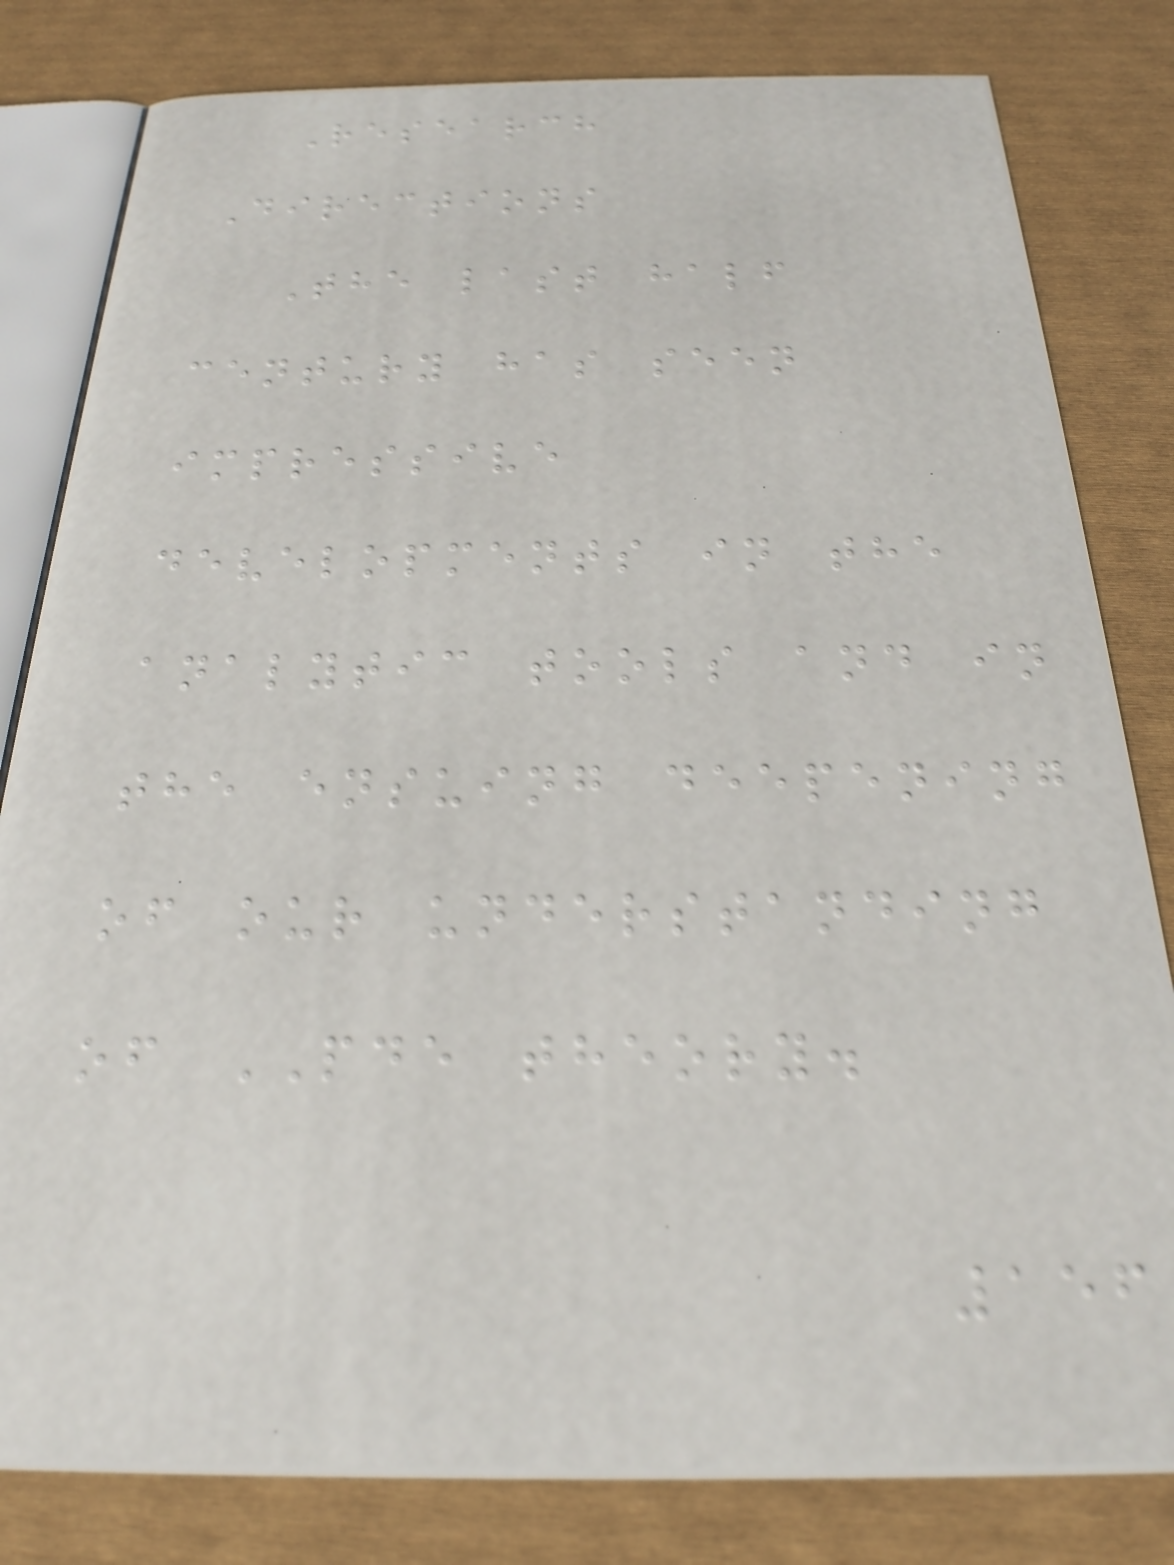Research
Directions
The last half
century has seen
impressive
developments in the
analytic tools and in
the ensuing deepening
of our understanding
of PDE theory.
156
